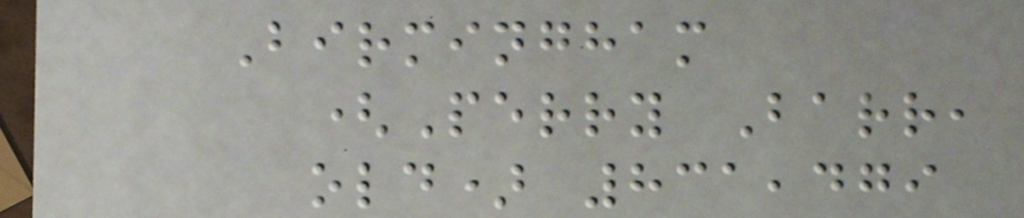Birmingham
(Perry Barr,
old) 831,479
